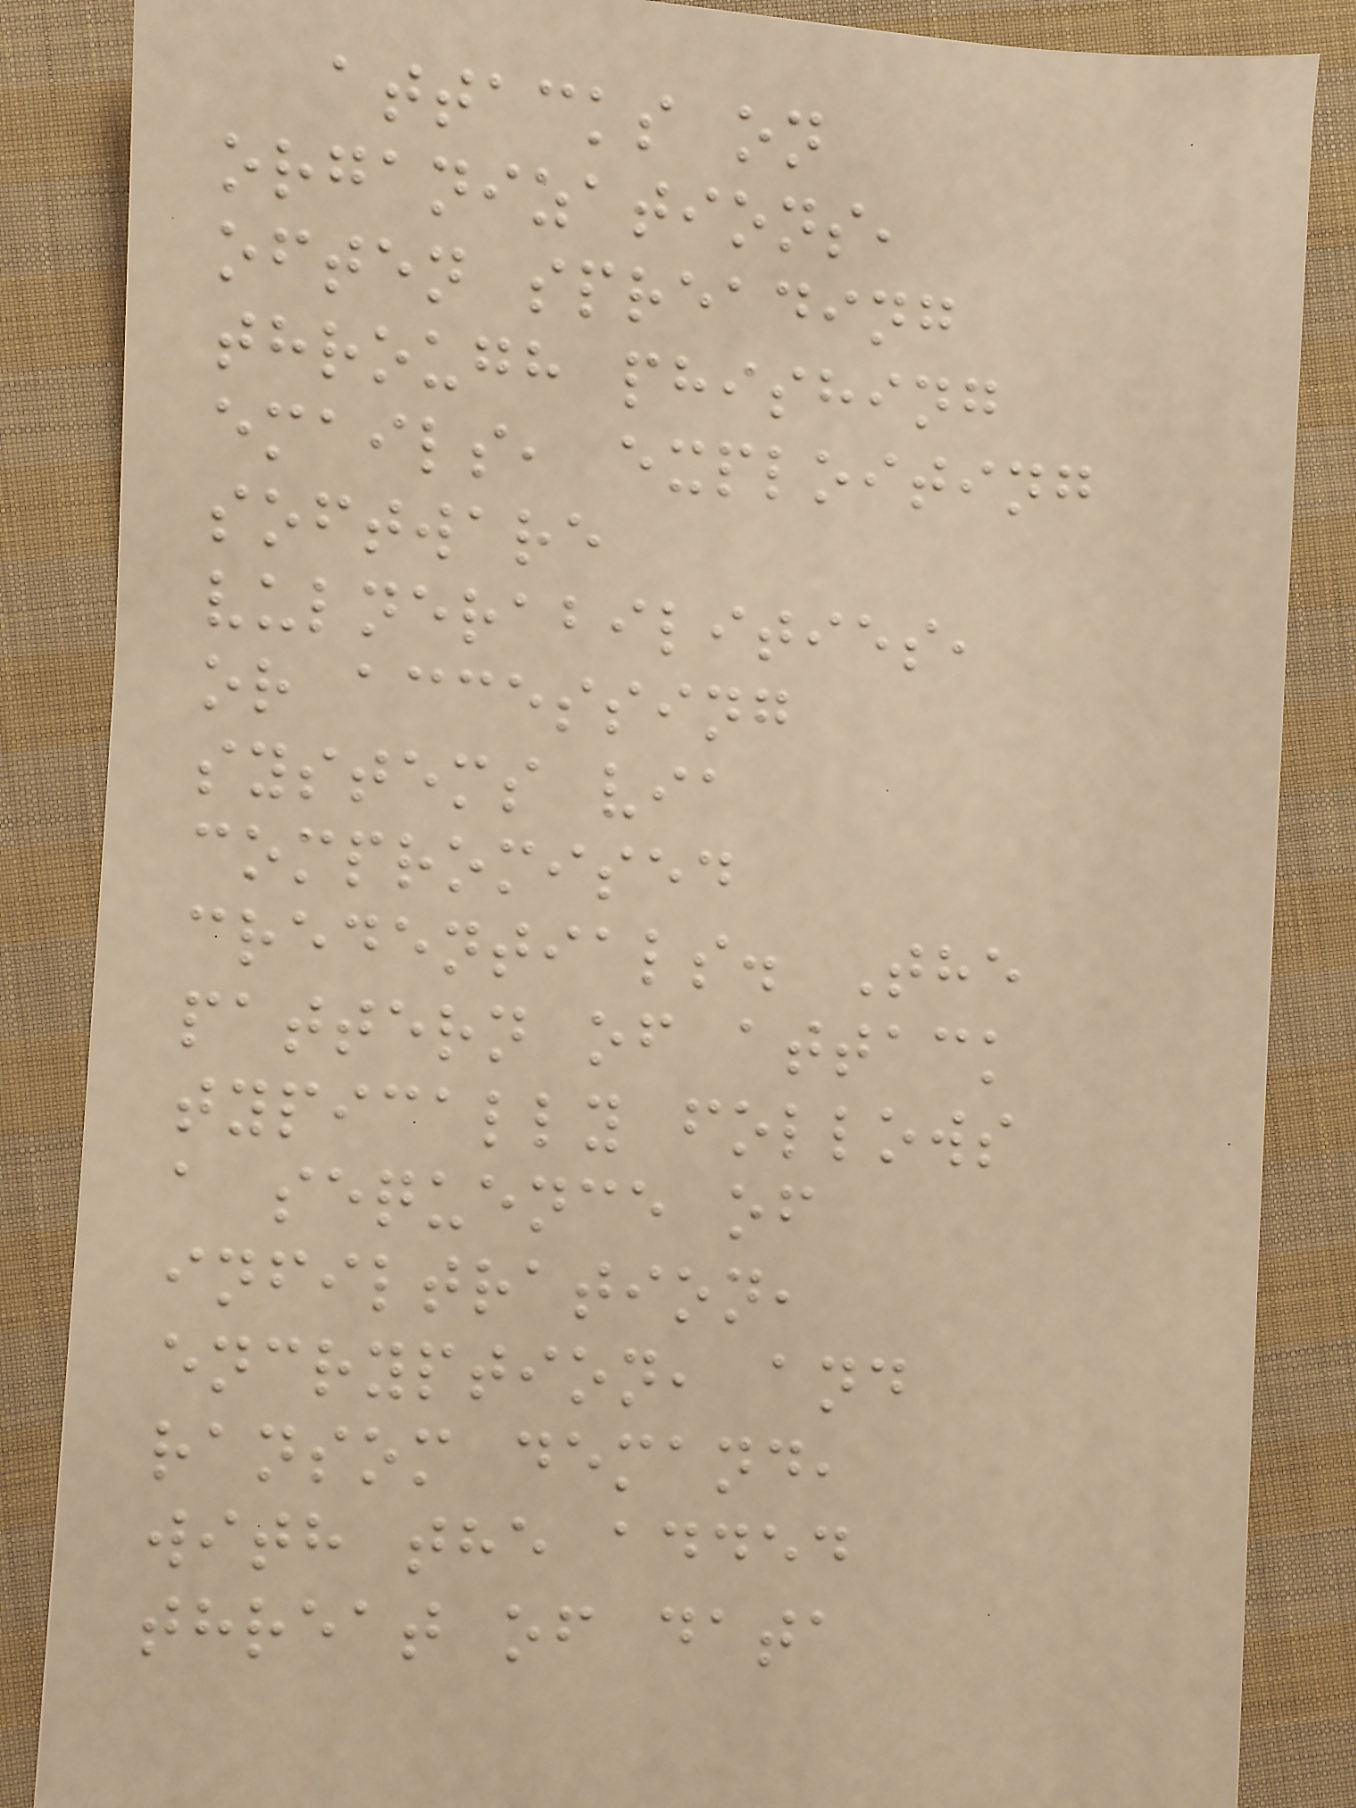attacks on
organizations,
often spreading
through phishing
emails, exploiting
software
vulnerabilities,
or accessing
systems via
compromised
credentials. The
pattern of attack
typically follows
a sequence of
infiltration,
encryption, and
ransom demand,
with the added
threat of data
